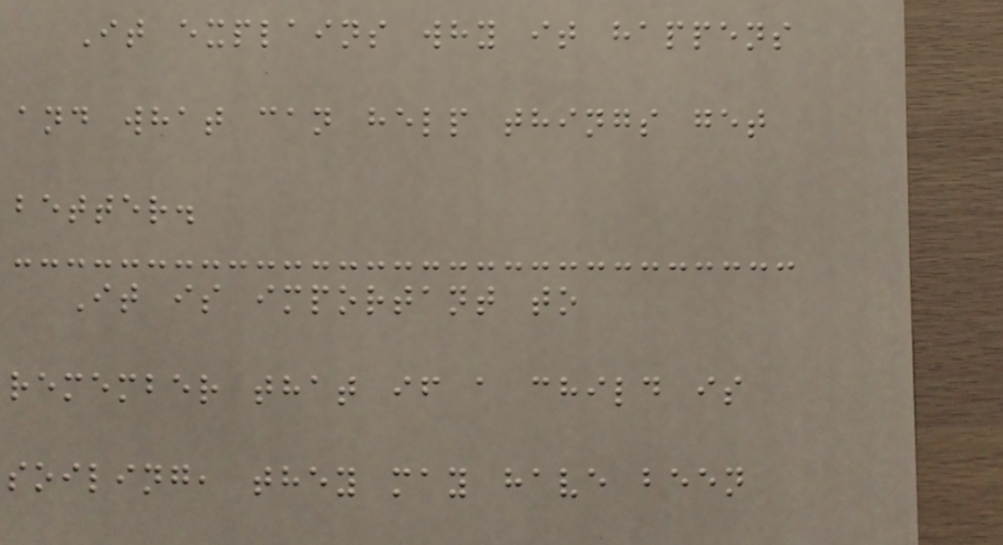It explains why it happens
and what can help things get
better.
It is important to
remember that if a child is
soiling, they may have been
